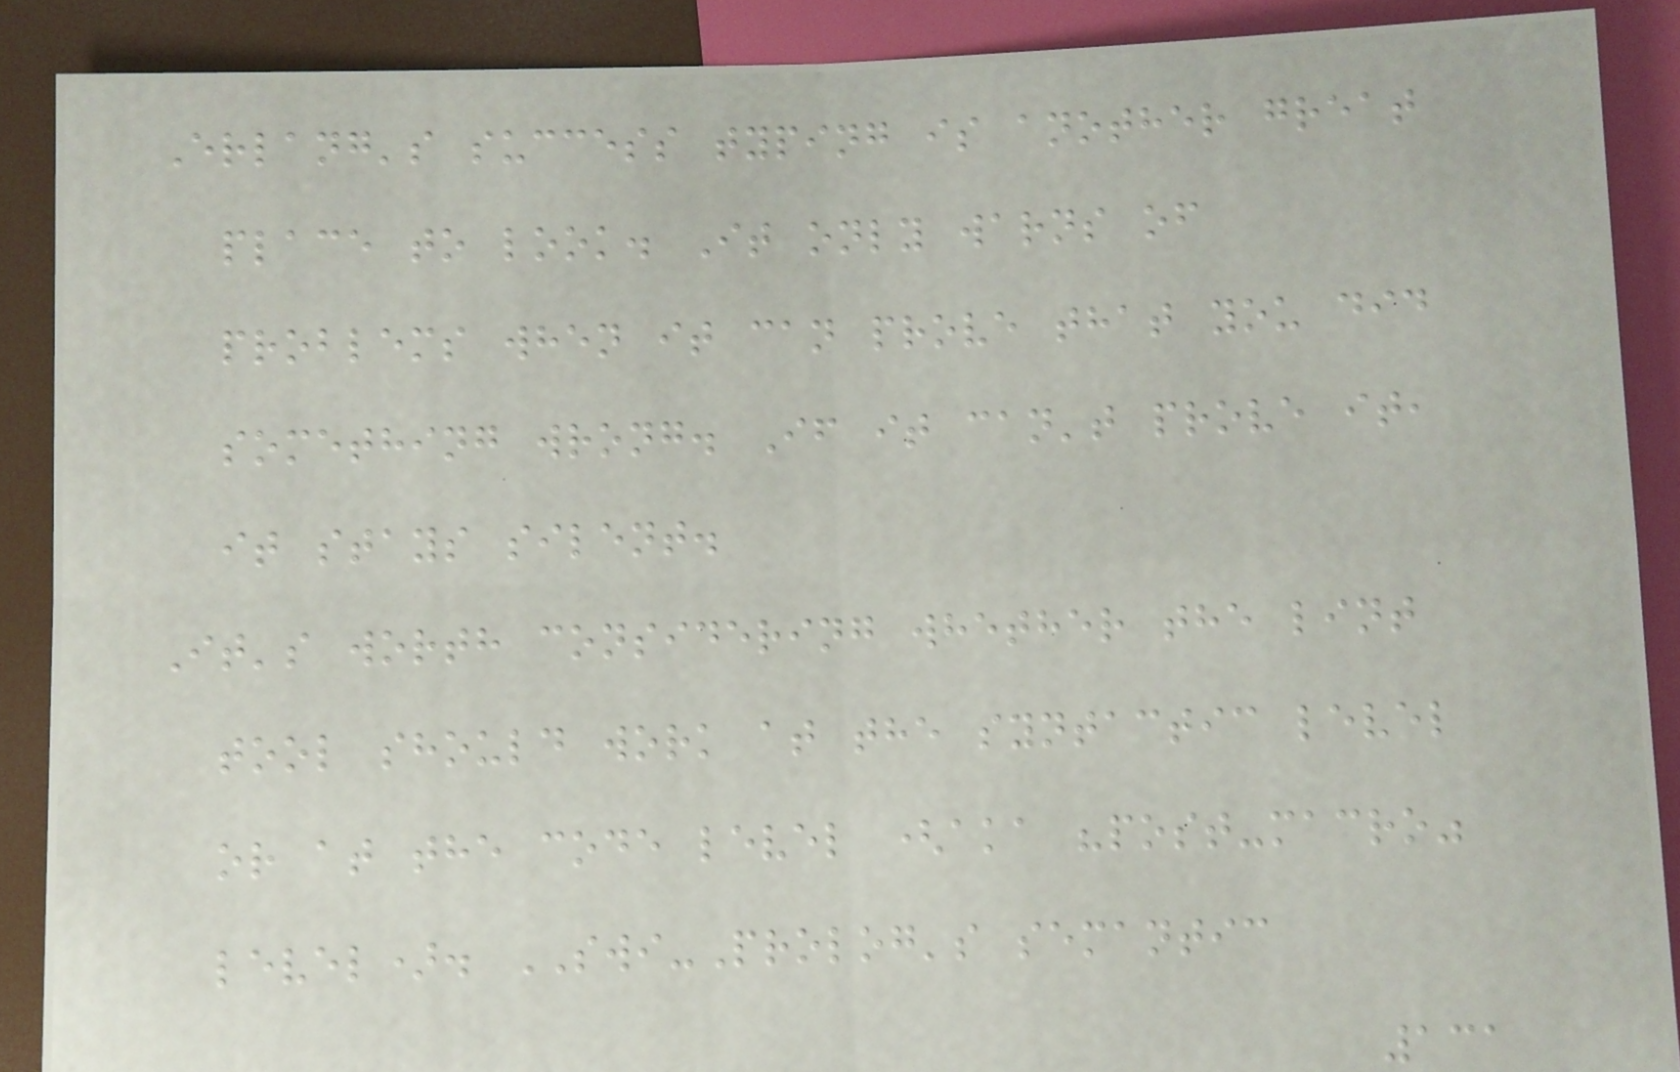Erlang's success typing is another great
place to look. It only warns of
problems when it can prove that you did
something wrong. If it can't prove it,
it stays silent.
It's worth considering whether the lint
tool should work at the syntactic level
or at the code level (aka "post-macro"
level). SWI-Prolog's semantic
131
